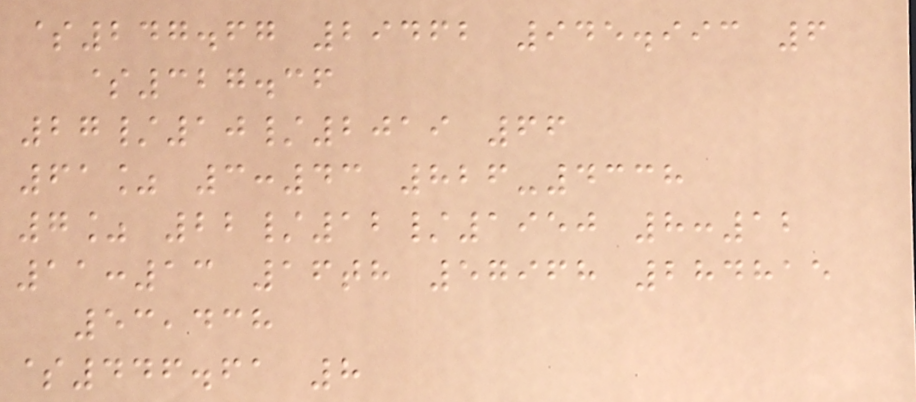$247.67 29462 945.993 6
$327.36
27/10/2019 66
61% 3:43 826-4338
7% 22/12/1950 8:12
11:13 16th 57968 284815
53,438
$446.61 8
